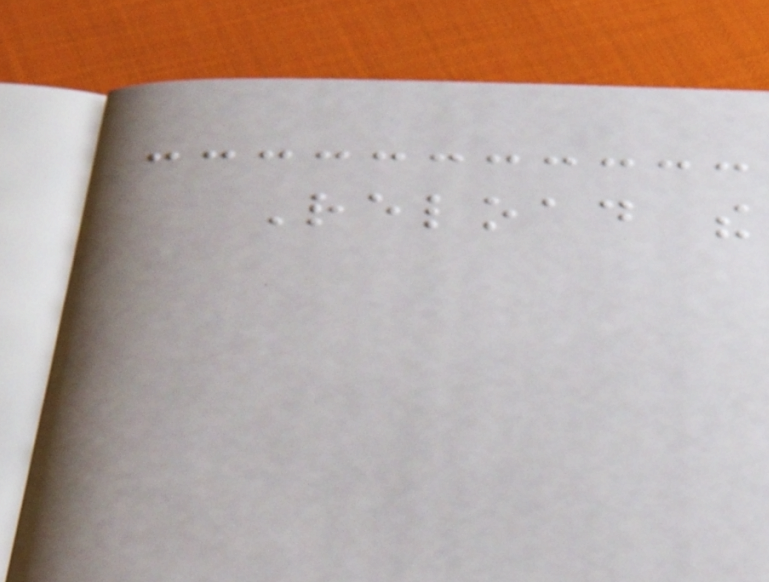Reload the
